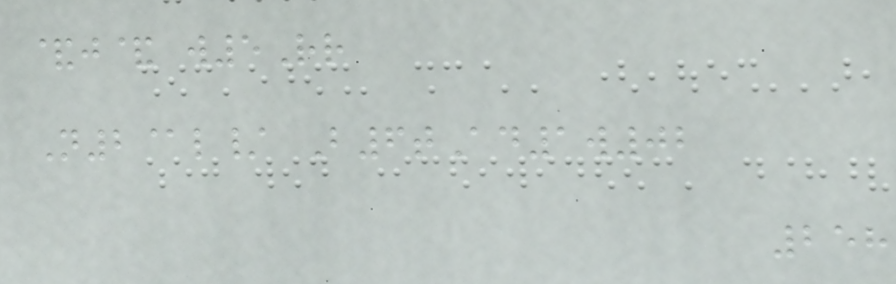&j& w5Rr
N2@l/ B6tAd1w02
258
